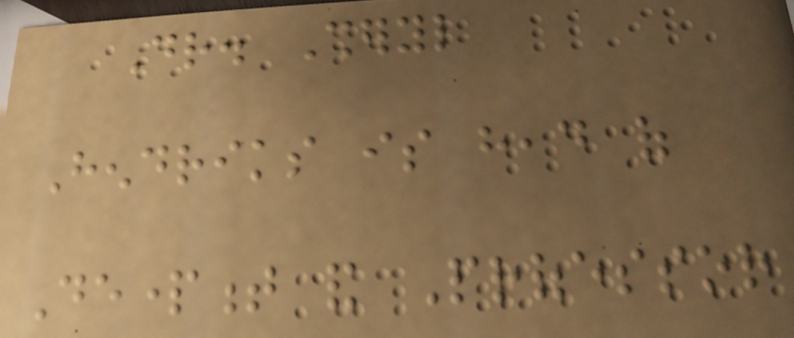Dr. Sheryl
Hendriks is head of
Department and Professor
